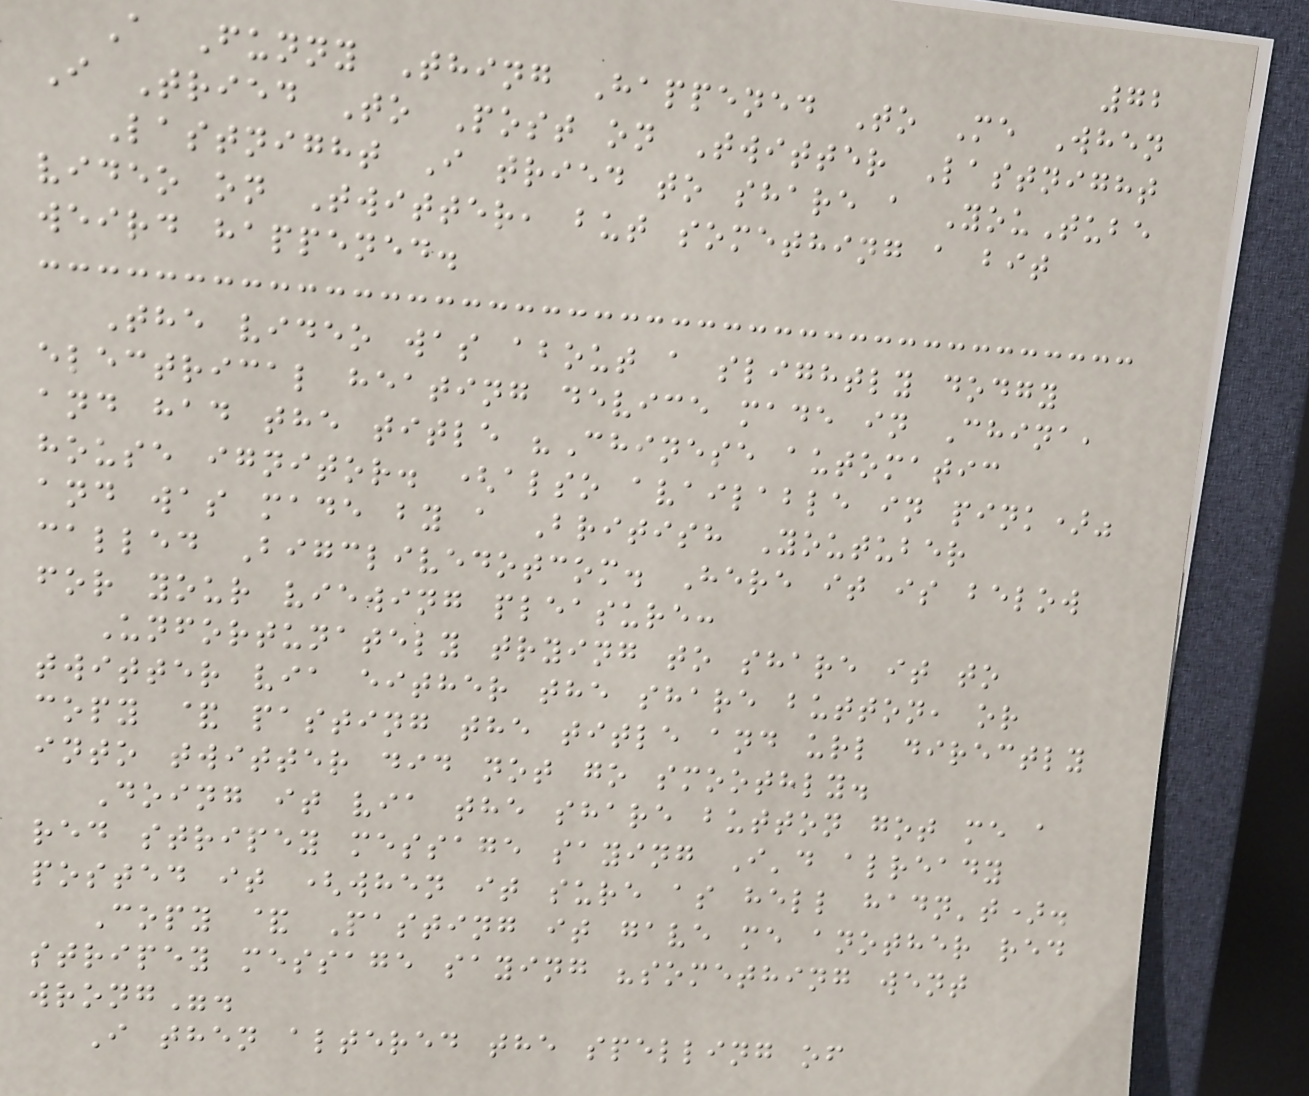72
A Funny Thing Happened To Me When
I Tried To Post on Twitter Lastnight
Lastnight I tried to share a YouTube
video on Twitter, but something a bit
weird happened.
The video was about a slightly dodgy
electrical heating device made in China,
and had the title "Chinese automatic
house ignitor. (also available in pink)"
and was made by a British Youtuber
called Bigclivedotcom. Here it is below
for your viewing pleasure:
Unfortunately trying to share it to
twitter via either the share button, or
copy & pasting the title and url directly
into twitter did not go smoothly.
Doing it via the share button got me a
red stripey message saying I'd already
posted it (when it sure as hell hadn't).
Copy & Pasting it gave me another red
stripey message saying "something went
wrong".
I then altered the spelling of
